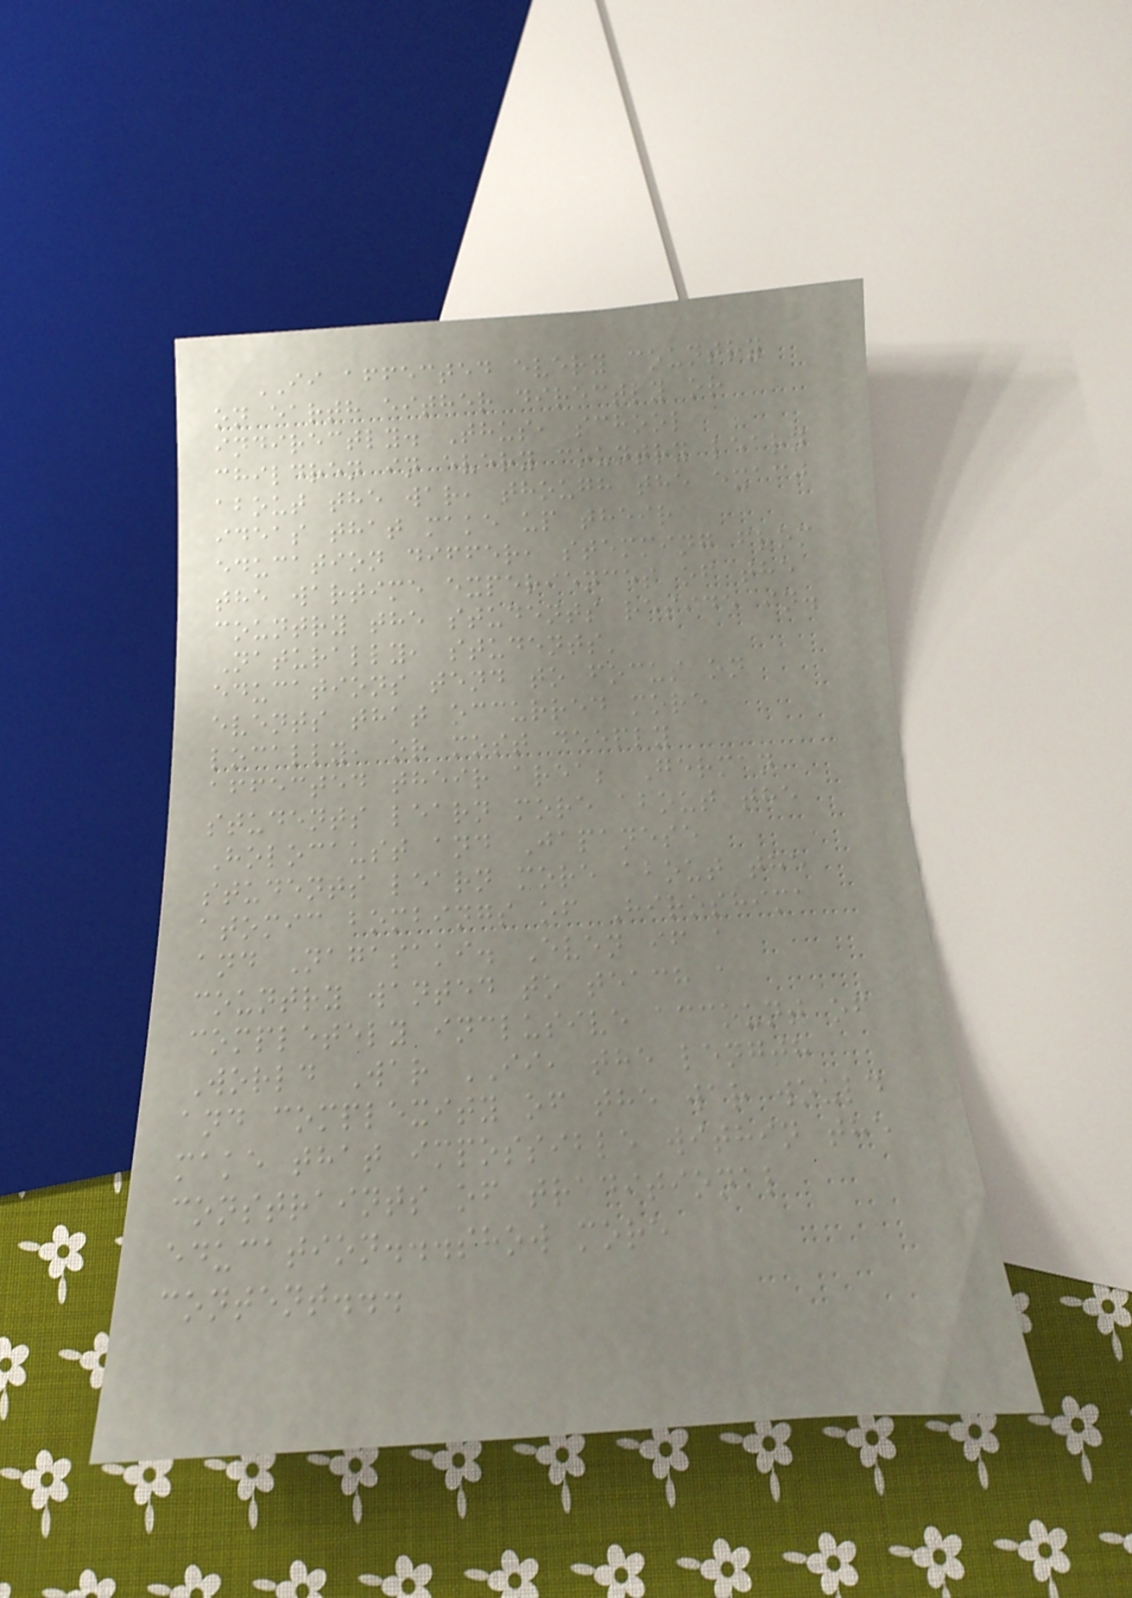II affected every country
on earth either directly or
indirectly. Thus, school
children in every country learn
about the war, though the exact
ideas that make up their
education differ, stemming from
the wartime experiences of the
country the students reside in.
Naturally, students'
educations tend to focus on
events that occurred more
locally, or most deeply
affected their area; German
students learn more about the
Holocaust and Japanese
students learn more about the
atomic bombings of Hiroshima
and Nagasaki. Even if a
country wanted to teach a
completely inclusive account of
World War II, the length
and complexity of the war would
make that impossible within the
constraints of traditional
education...show more
content...
